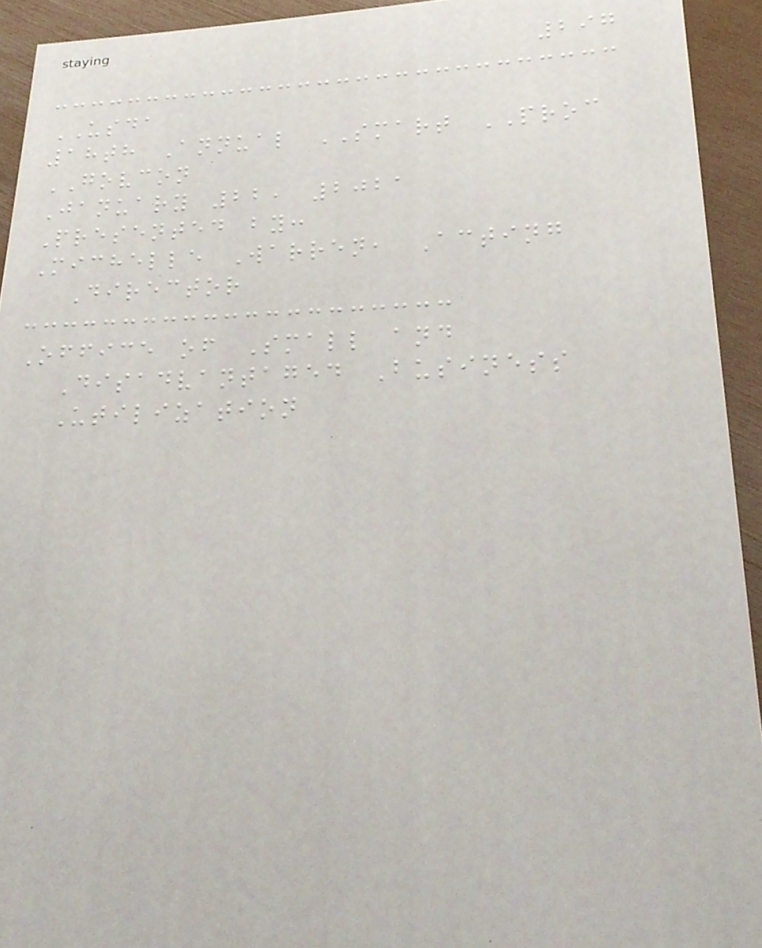297
USDA
18th Annual SMART PROC
GOVCON
January 22, 2021
Presented by:
Michelle Warren, Acting
Director
Office of Small and
Disadvantaged Business
Utilization
